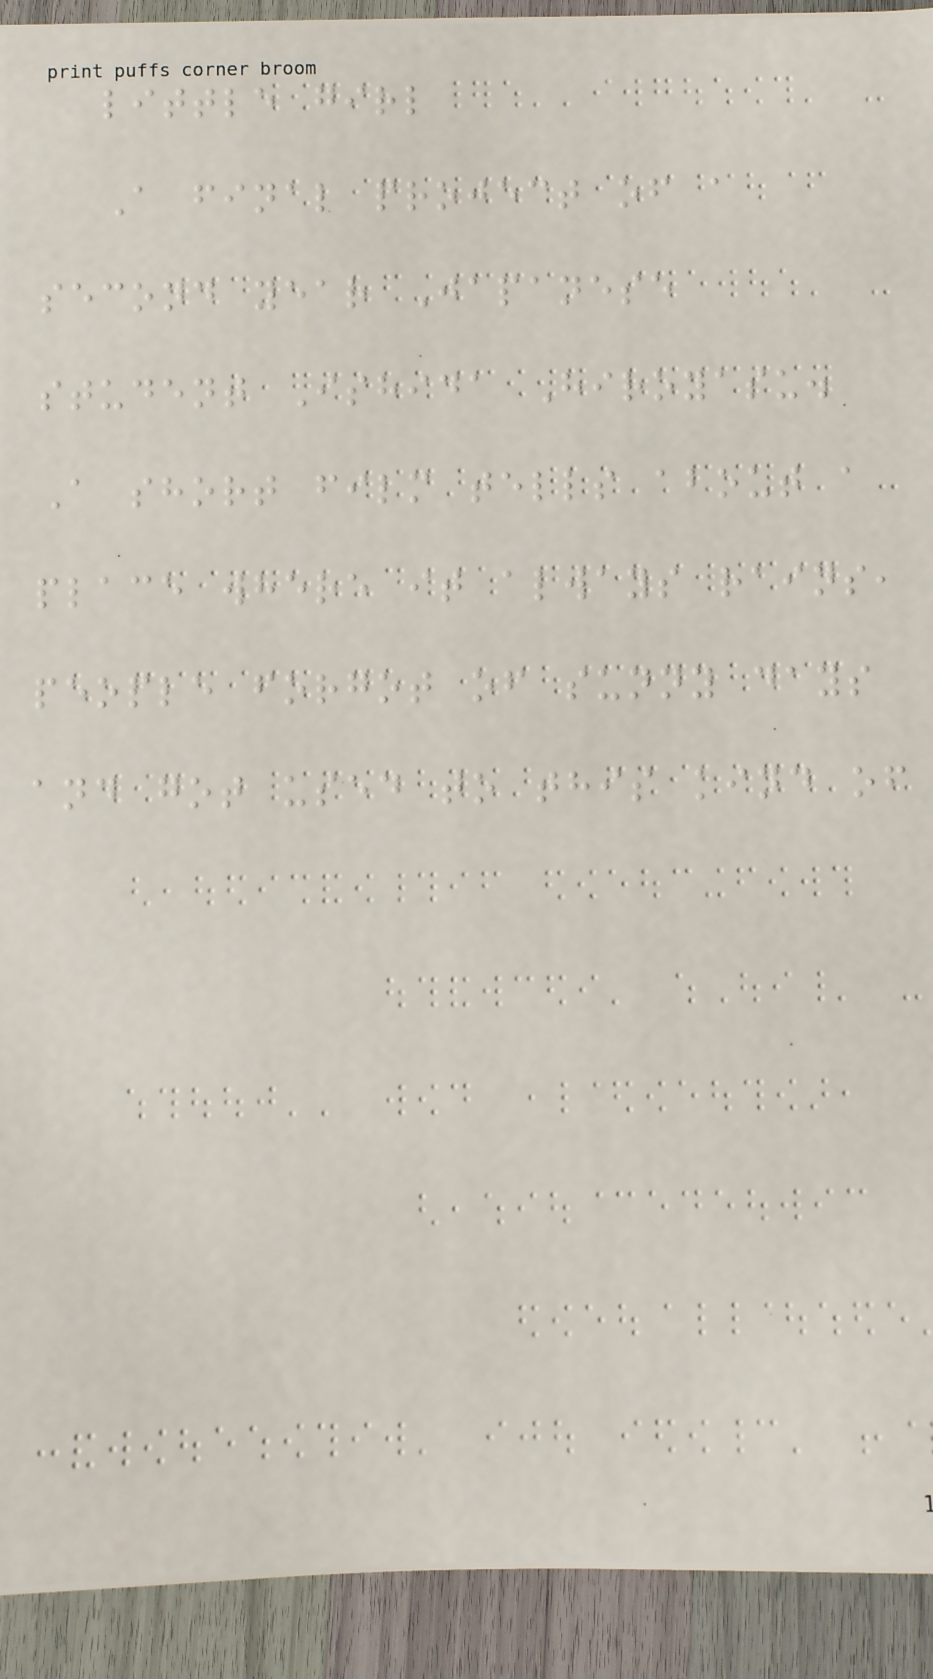little girl
A final project of a
second year Japanese
student Ishida Hiroyasu.
A short film tells about a
place where it always rains,
people forgot of sunny days
and got used to this kind of
